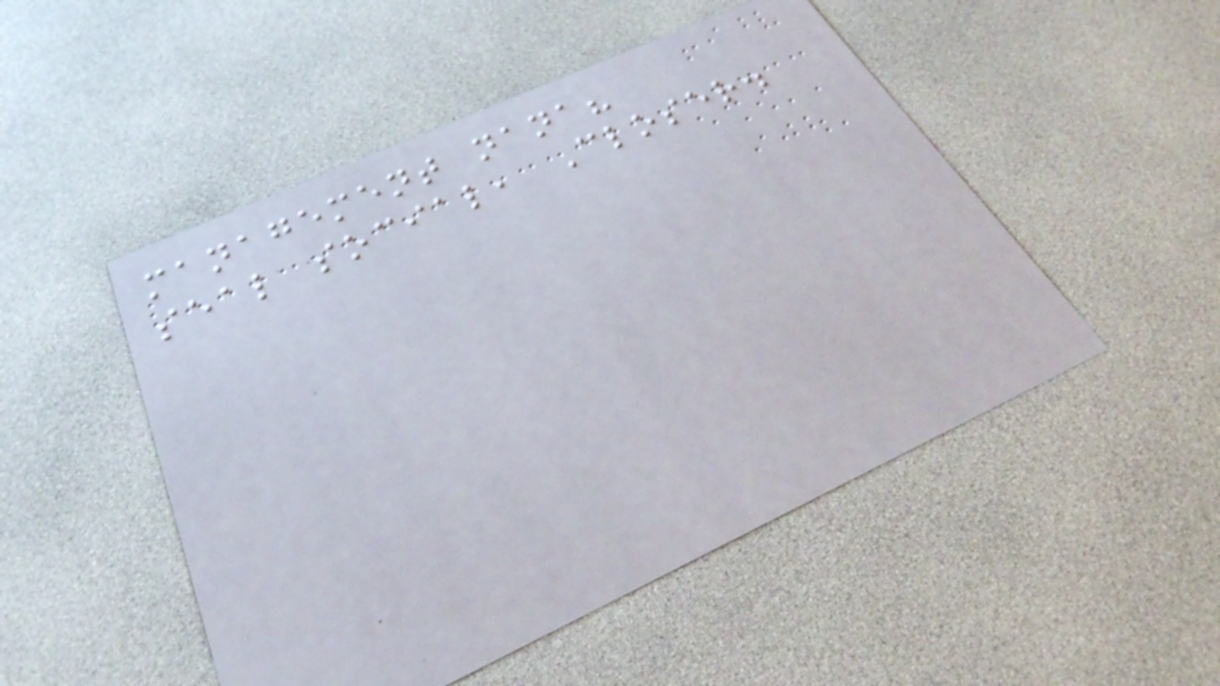management nana?
seal social, Closer.
